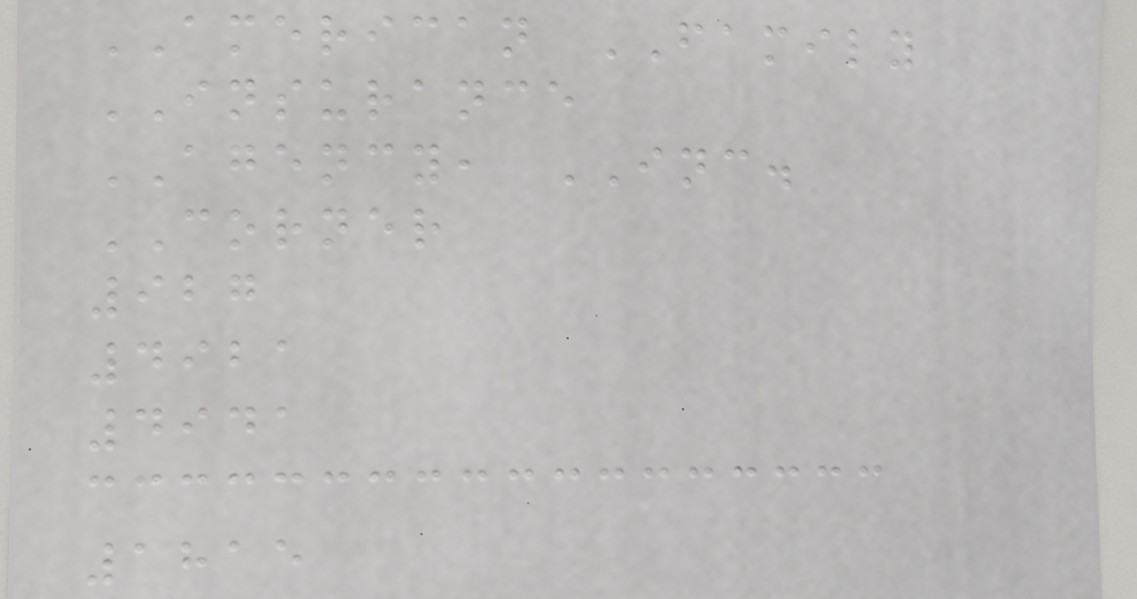AMERICAN FAMILY
INSURANCE
AGENCY, INC.
CORNER
927
4921
4941
1815
